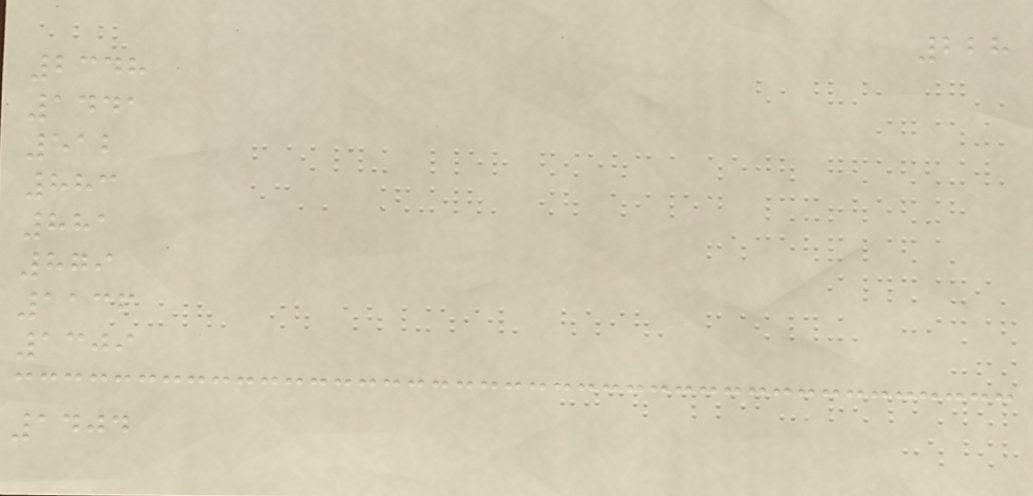228
2348
1441
512
883
881
879
1136
1309
1404
